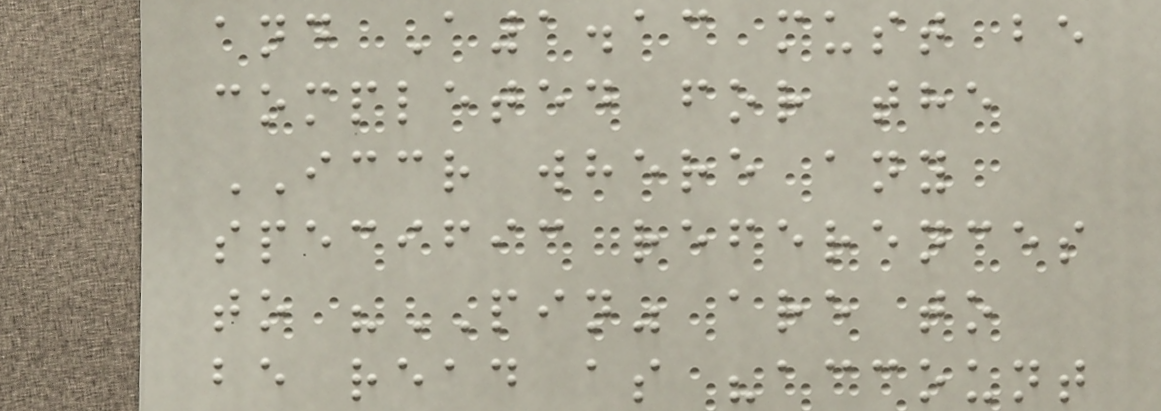and A1.13 must be
completed for the
ICCR where any
specific references
to "PIN" are to
be read as "account
